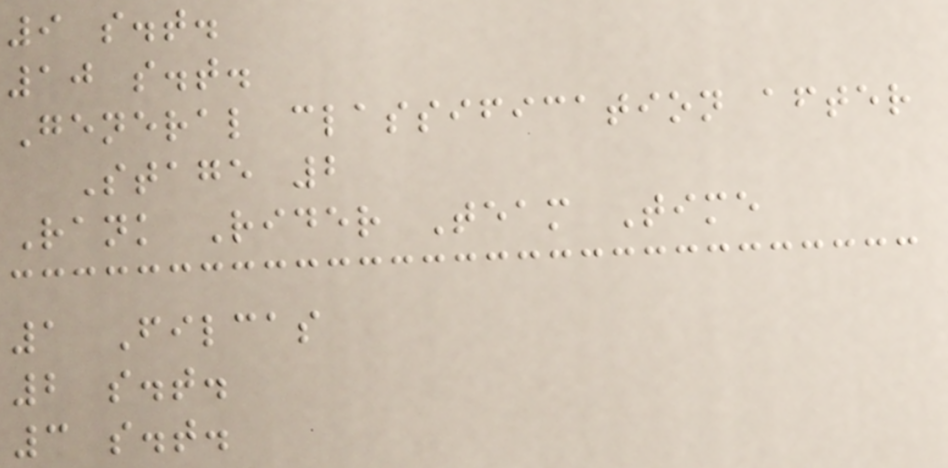9 s.t.
10 s.t.
General classification after
Stage 2
Rank Rider Team Time
1 Filcas
2 s.t.
3 s.t.
